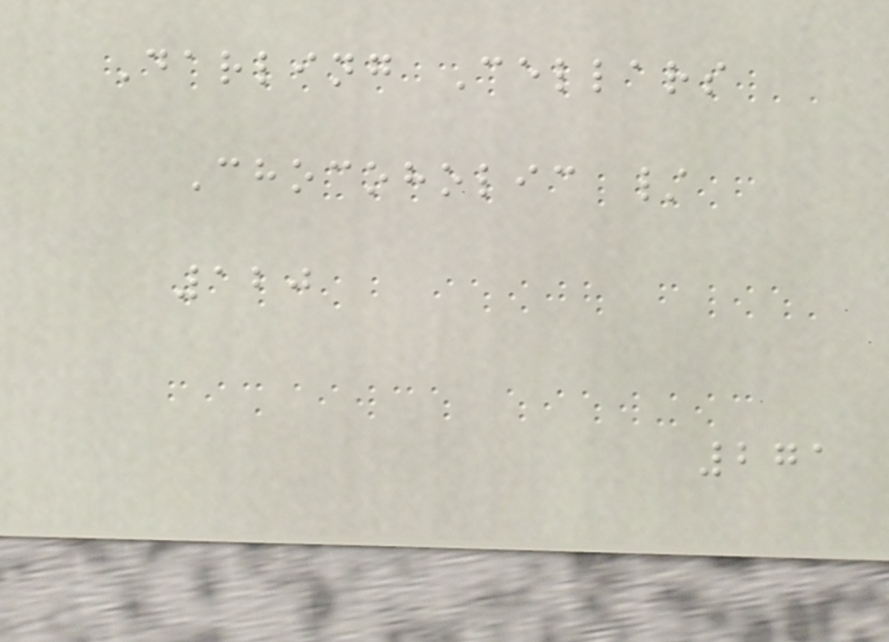Darling Cellars
Chocoholic /
120
271
